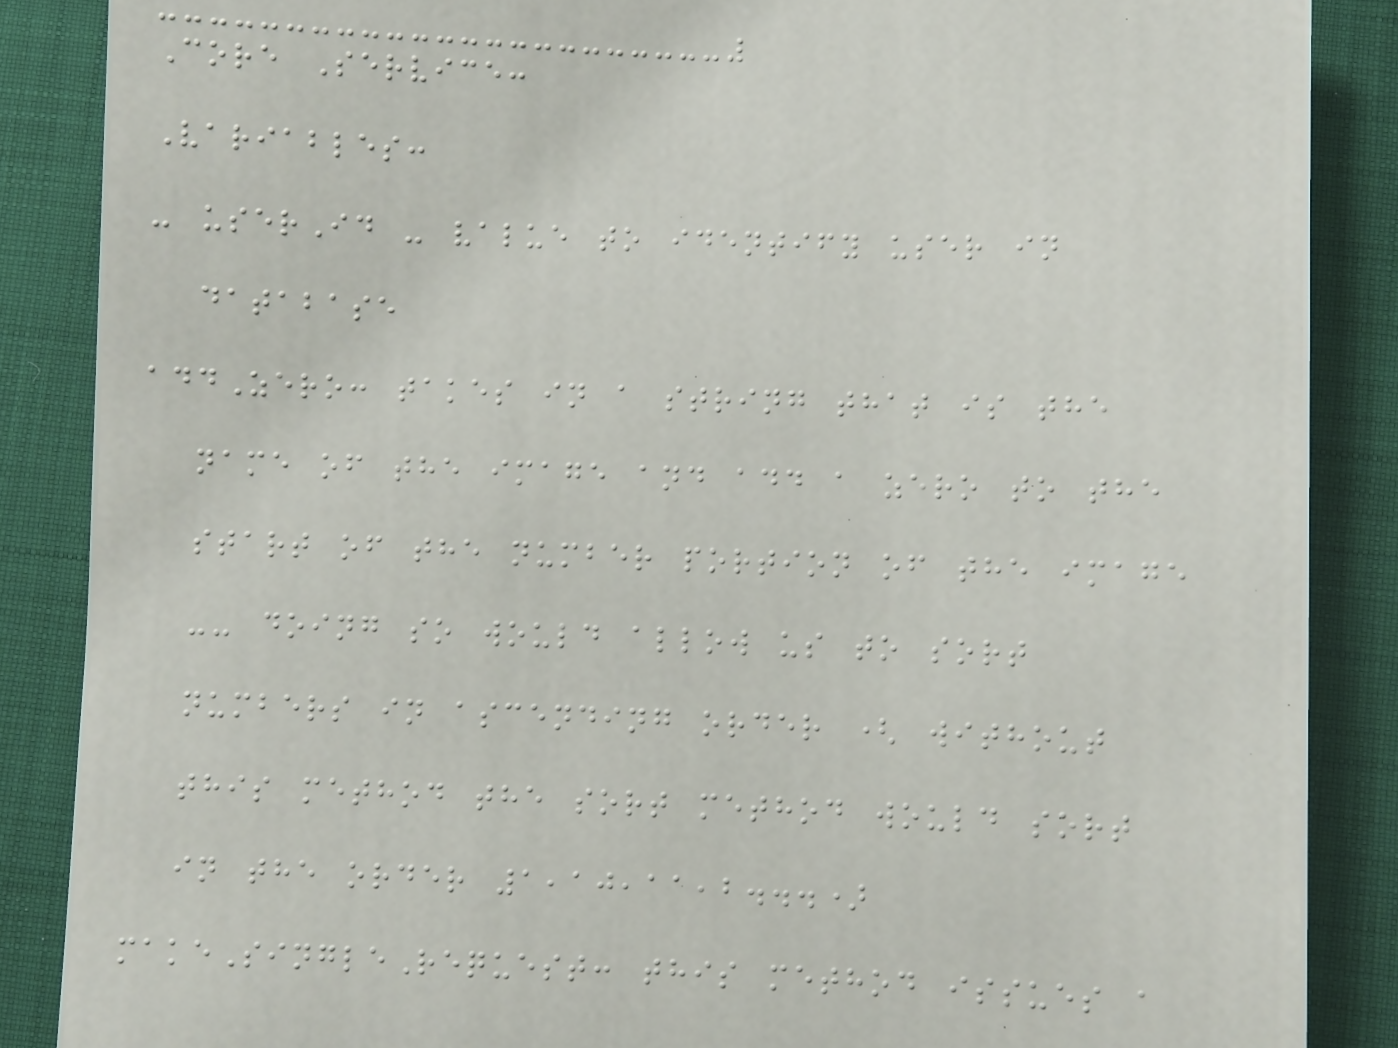Core Service:
Variables:
- userId - value to identify user in
database
addZero: takes in a string that is the
name of the image and add a zero to the
start of the number portion of the image
-- doing so would allow us to sort
numbers in ascending order ( without
this method the sort method would sort
in the order 1,10,11,2...)
makeSingleRequest: this method issues a
